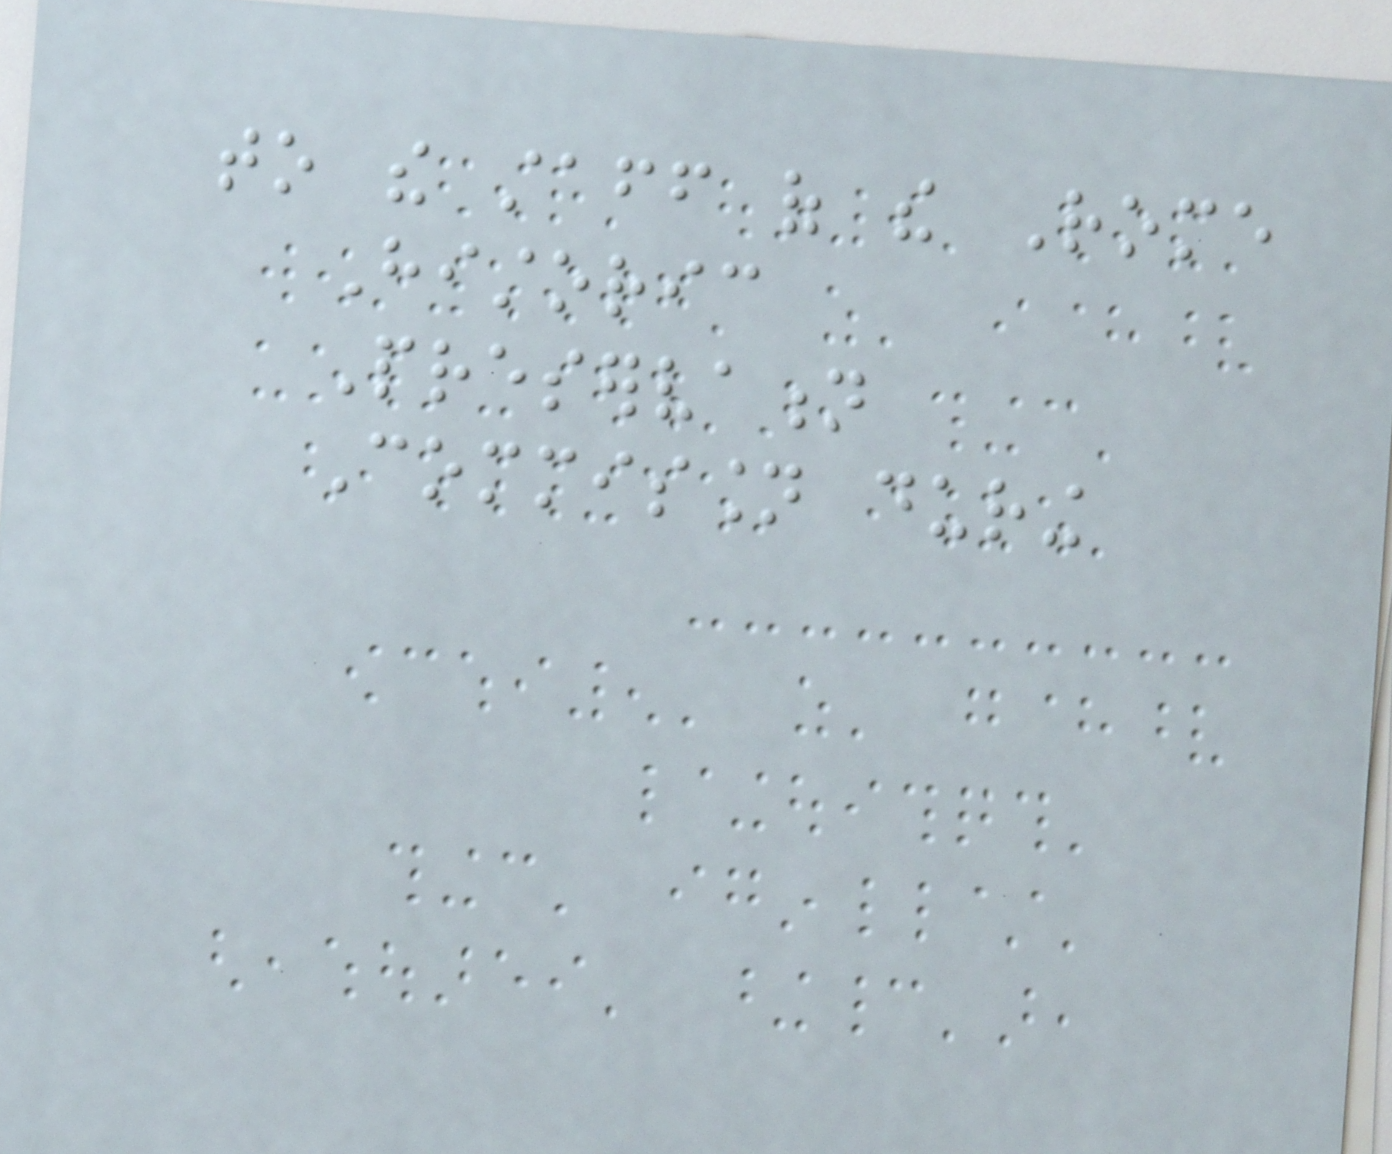to the staff of the Rome
Historic
Preservation
Commission during
